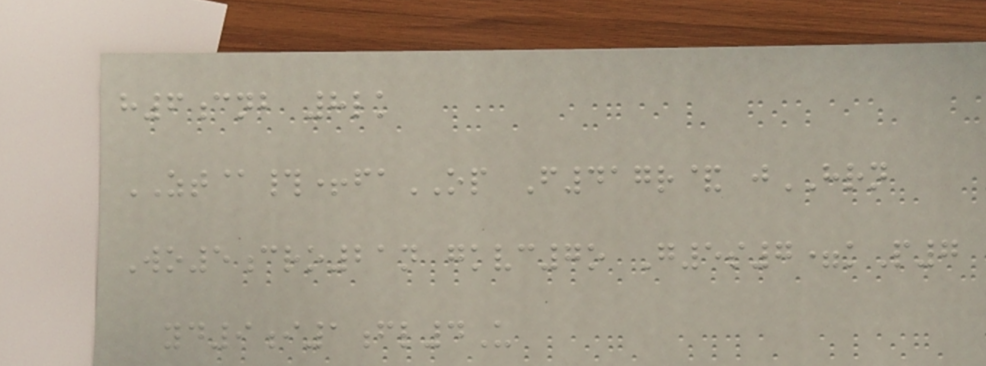h6cnb 8lk
ZT@#+faOP F417r& jHRN
Wo5cro21n gkvc7o G5s7=kP7
yd9i1fl4U
